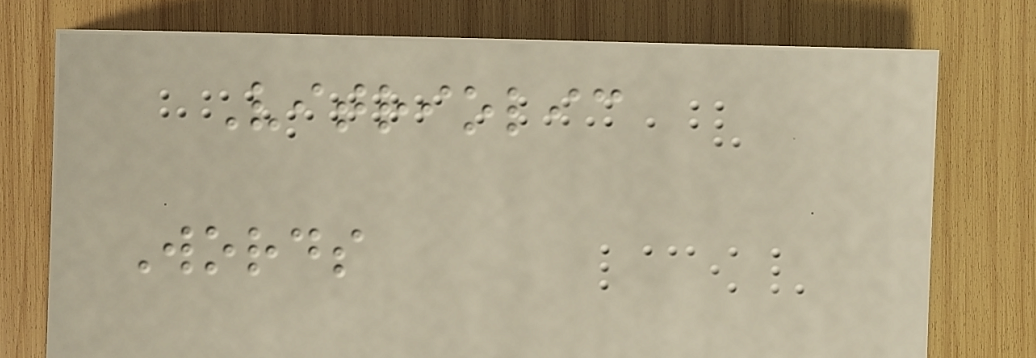Vitriolic
Words
